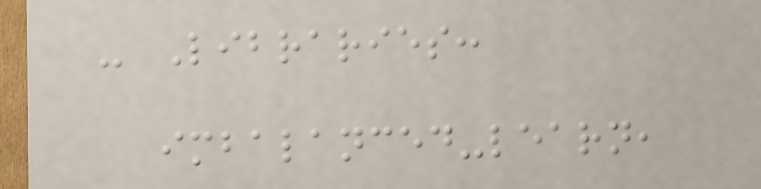- Libraries:
imbalanced-learn,
